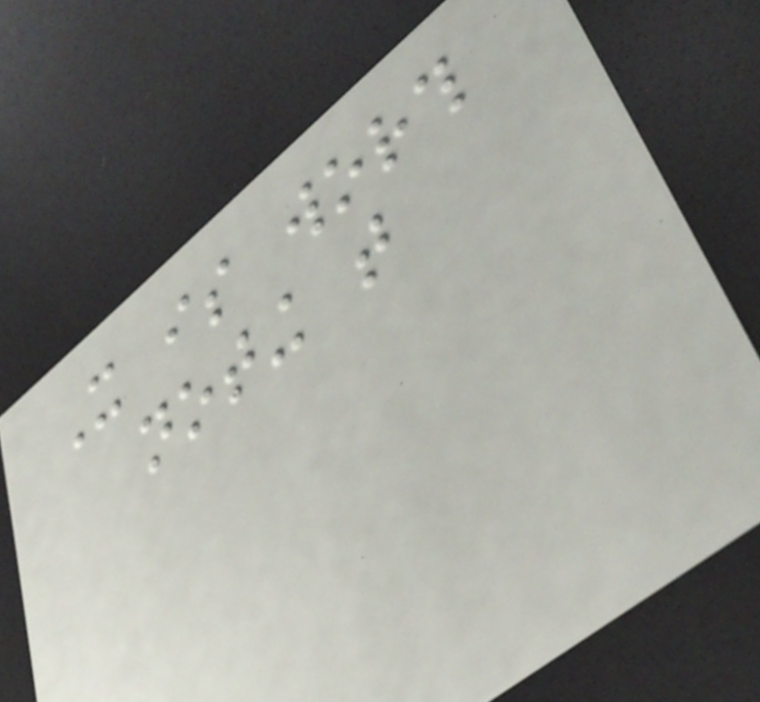It is worth
noting that
